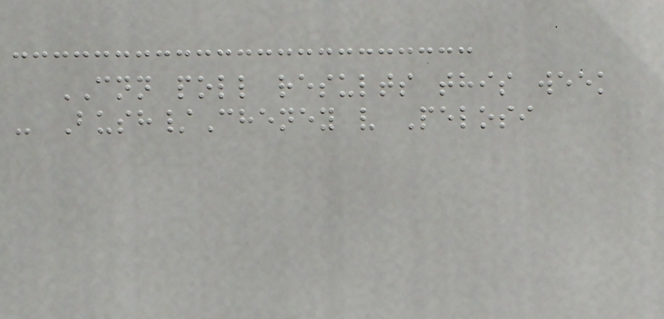CNN poll results this week
- Bush/Cheney v Pelosi
